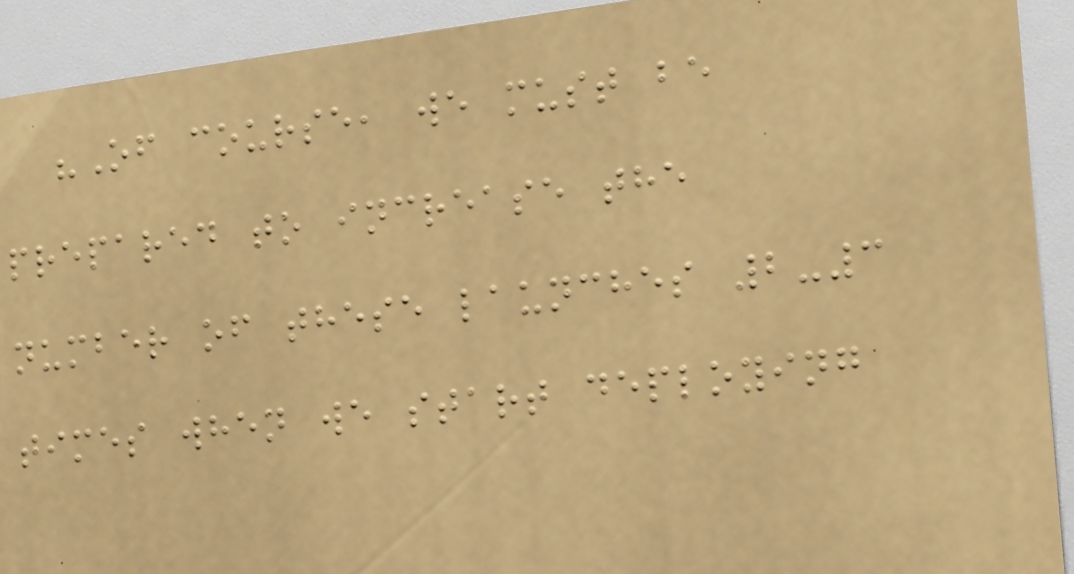"Of course, we must be
prepared to increase the
number of these launches 2-3
times when we start deploying
